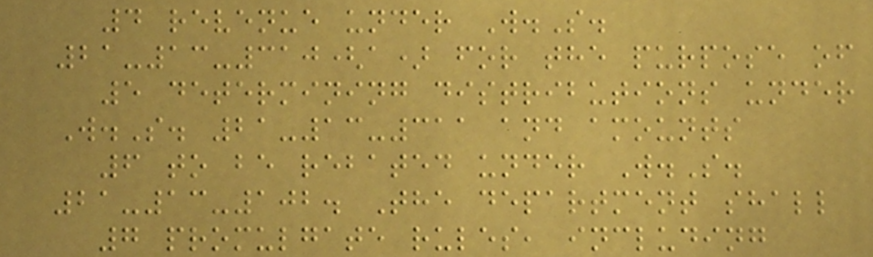4 revenue under W.S.
21-13-310(a) for the purpose of
5 determining distributions under
W.S. 21-13-311 and amounts
6 to be rebated under W.S.
21-13-102. The department shall
7 promulgate rules, including
